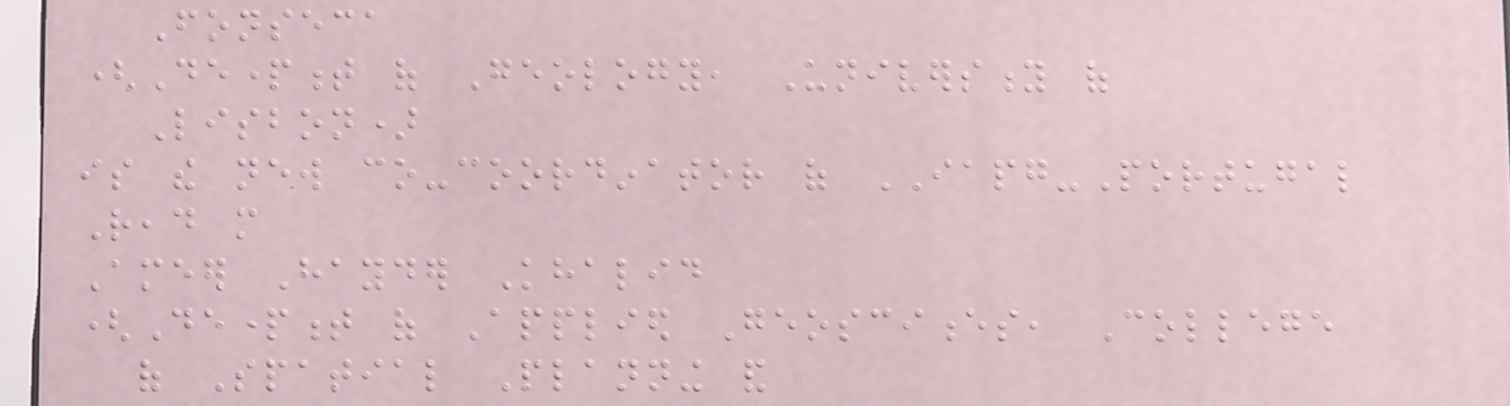Fonseca
(Department of Geology, University of
Lisbon)
is the new co-coordinator of IAPG-Portugal
Read more
Ameer Hayder Khalid
(Department of Applied Geosciences, College
of Spatial Planning and
